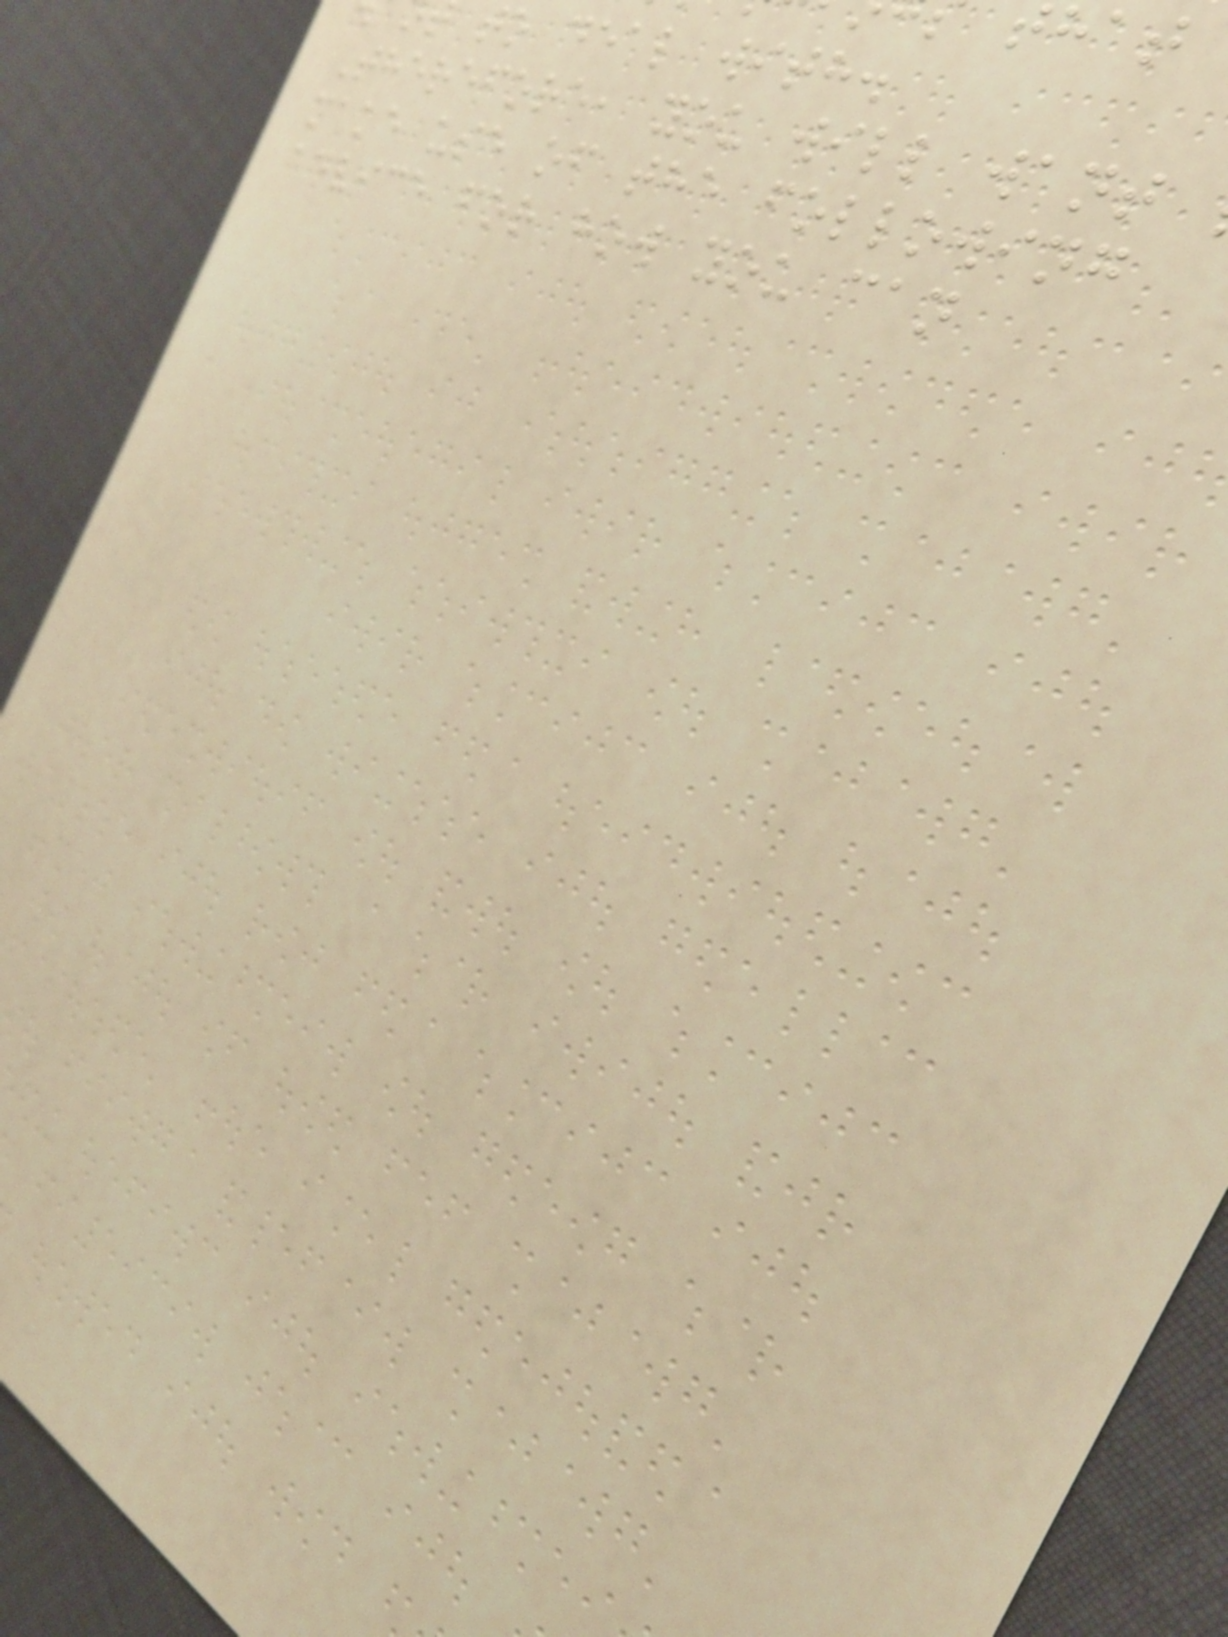to deal with.
Therefore, you will want
make use of the following
advice for how you can
